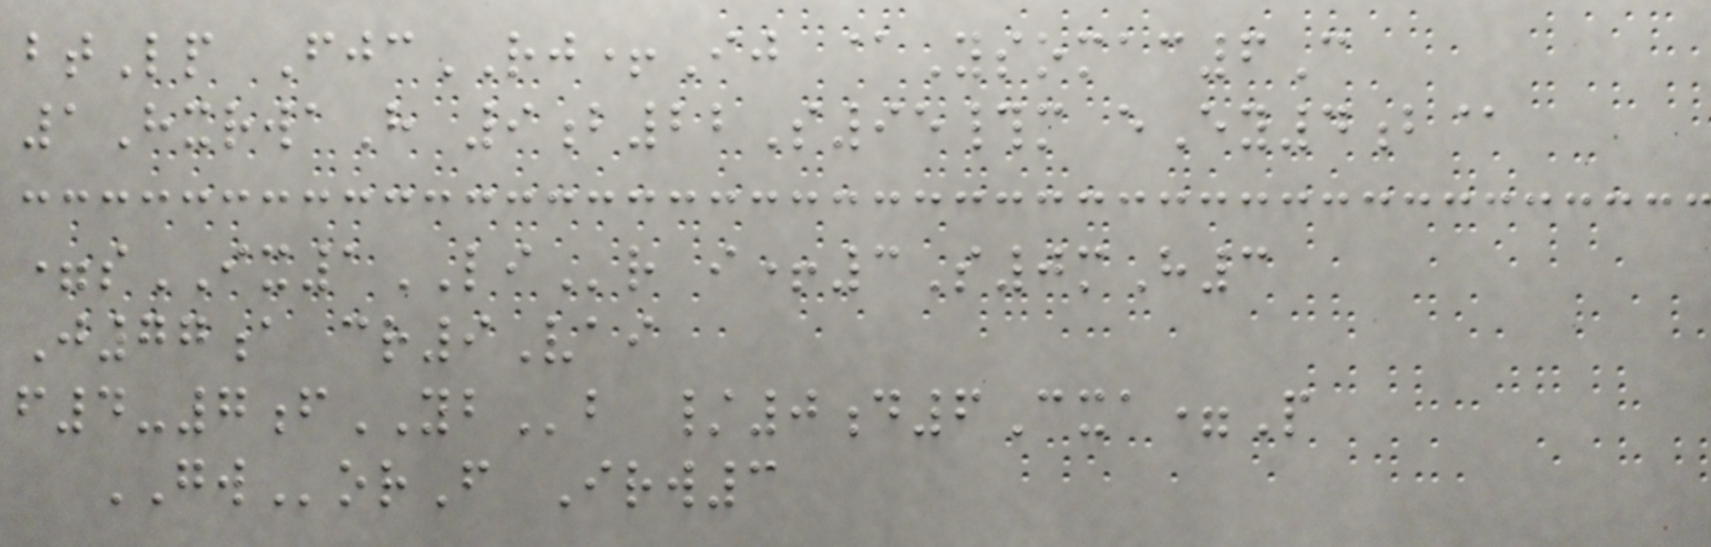btLp FjcRJ+Ij @Ysomac6C
1HxrwaH 9b22S95#m eEy4b@
=sIX1LIr i+3S0mH3
J77a cr9Vai
f4-7fYBb /0d6Cxa=P
GWorF Irw3
